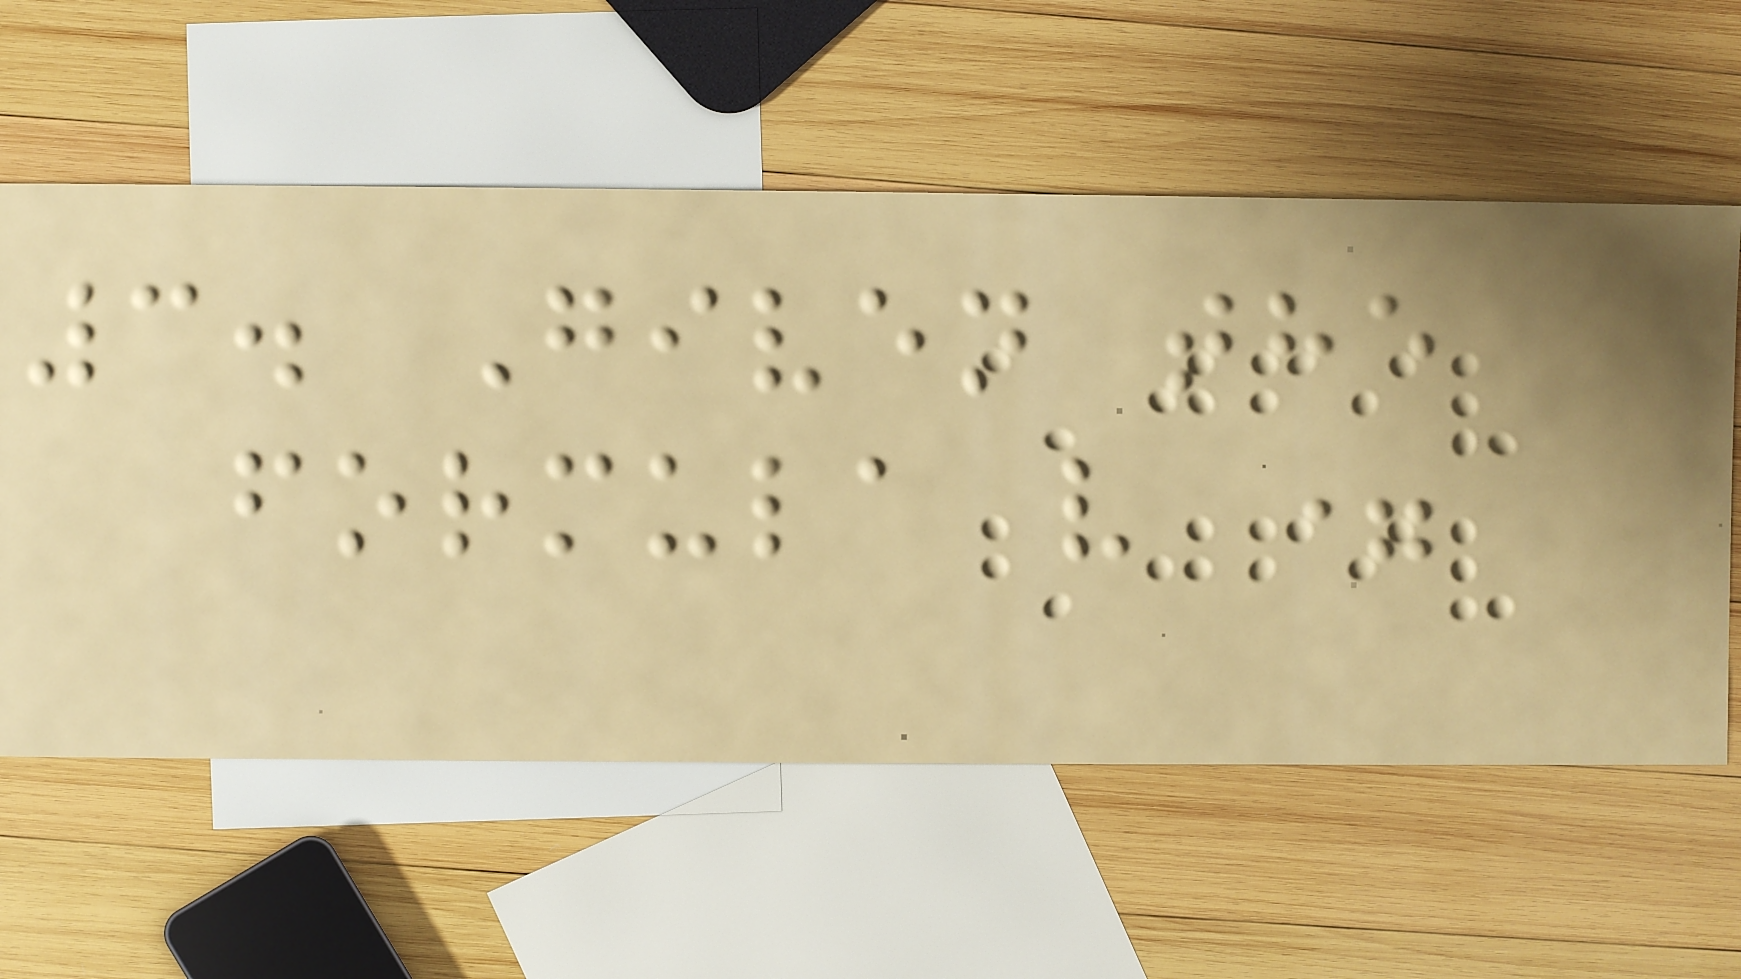3. Given the
formula v =
